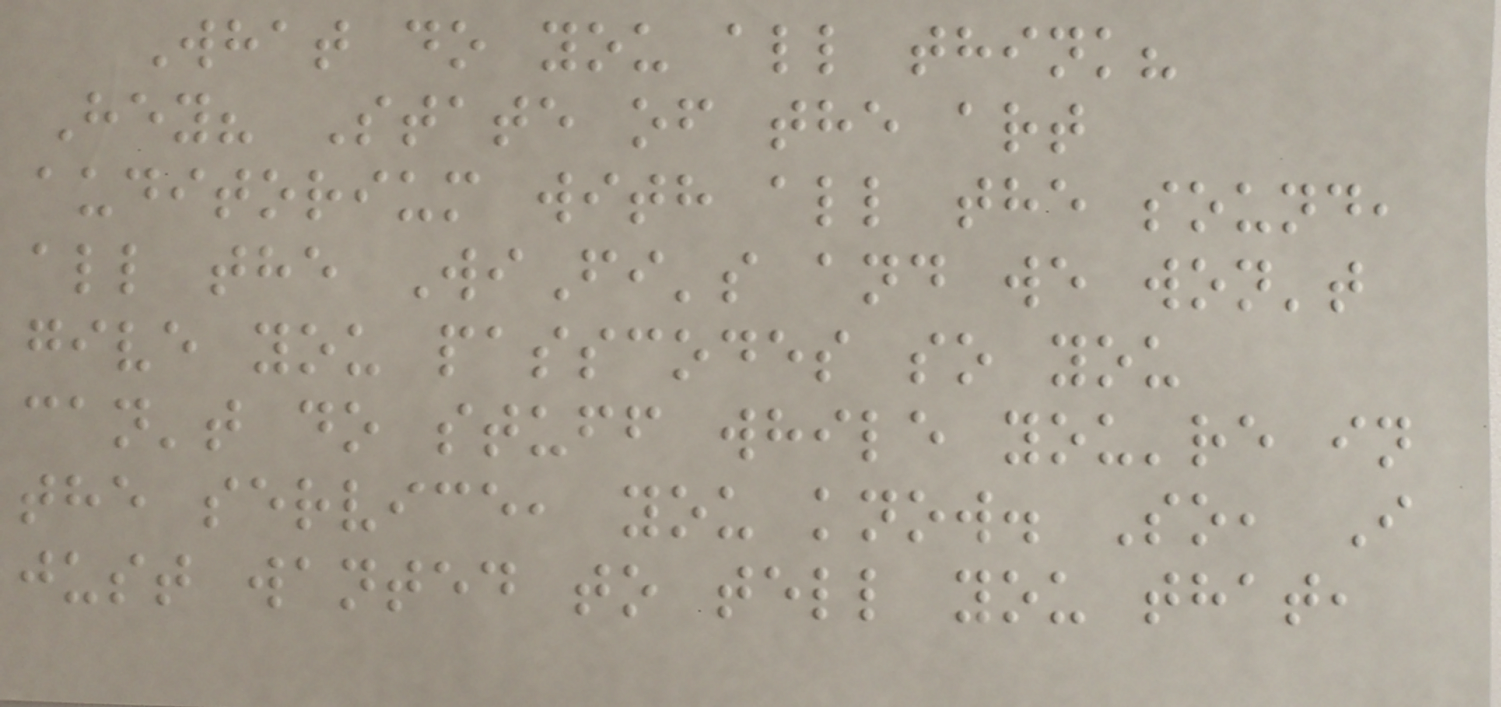What do you all think?
Hey? State of the art
auditorium with all the sound,
all the WiFi's and we won't
give you passcodes so you
can't do stuff while you're in
the service, you know. So, I
just wanted to tell you that,
